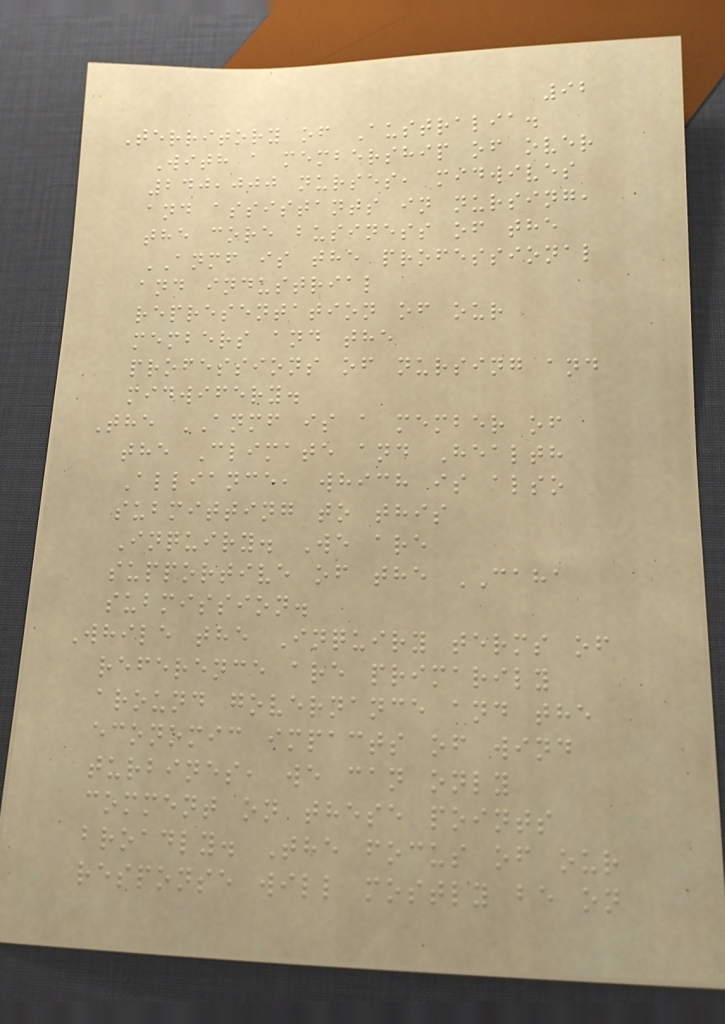92
Territory of Australia.
With a membership of over
240,000 nurses, midwives
and assistants in nursing,
the core business of the
ANMF is the professional
and industrial
representation of our
members and the
professions of nursing and
midwifery.
The ANMF is a member of
the Climate and Health
Alliance, which is also
submitting to this
Inquiry. We are
supportive of the CAHA
submission.
While the Inquiry terms of
reference are primarily
around governance and the
economic impacts of wind
turbines, we can only
comment on these points
broadly. The focus of our
response will mostly be on
